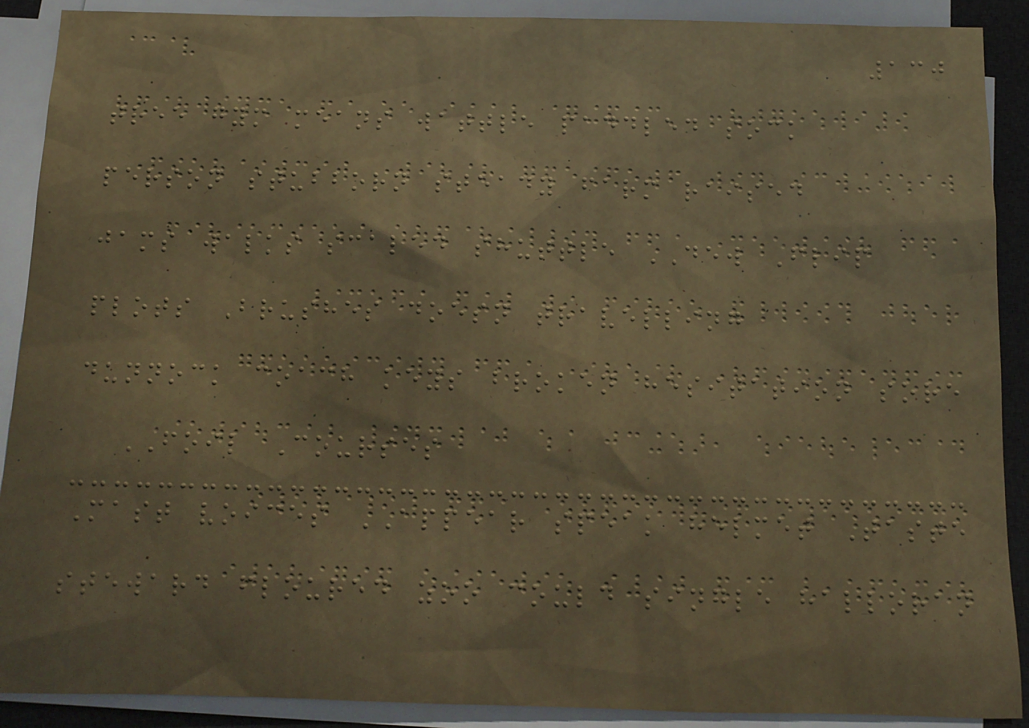130
tree gym means wattle paddled sock
person stubborn steady farm raised
jams walks scaled shuttle DEW Flip
plots Brushes doesn travelling
dunnock coach keys broken hesitation sore
FOIL Courses
Mast voices APPEAR speak helmet Taste
steward floured zoo could single halloran
